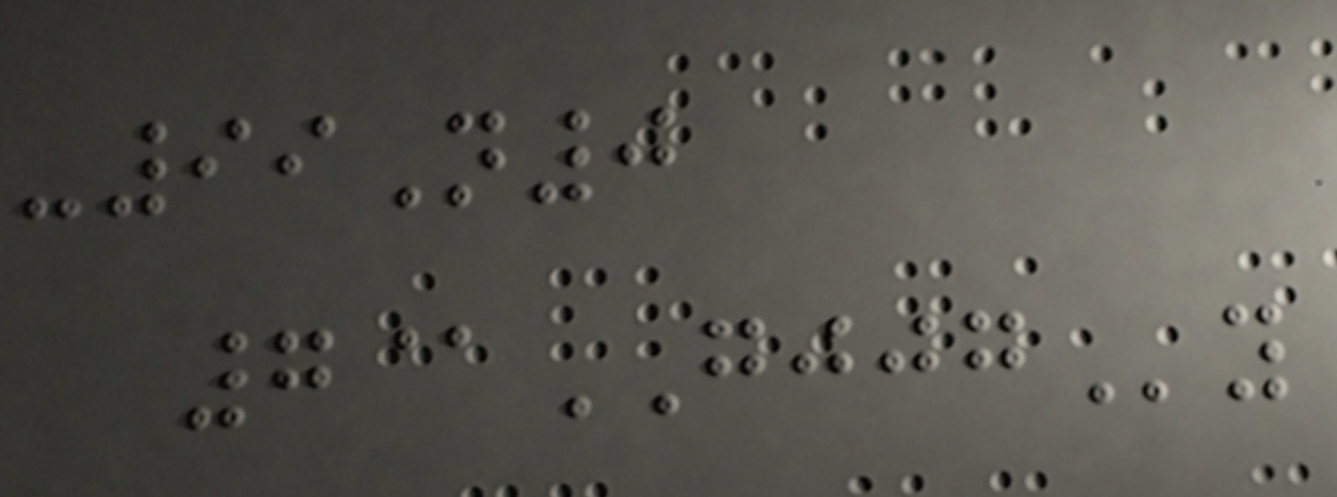-99N0
7@GJJGy
